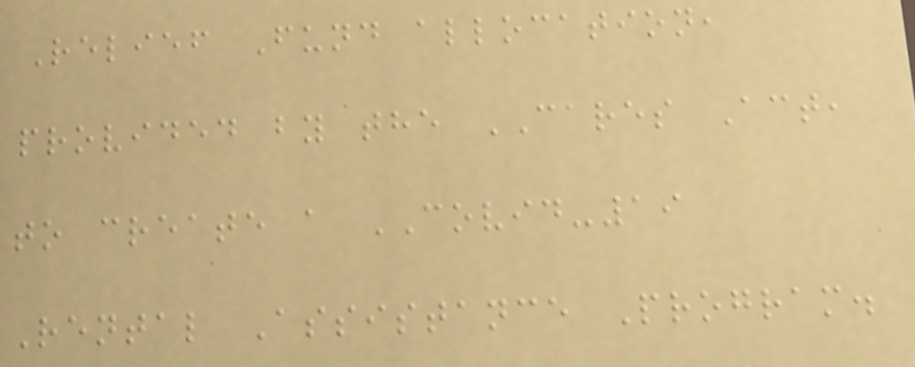Relief Fund allocation,
provided by the CARES Act,
to create a COVID-19
Rental Assistance Program.
